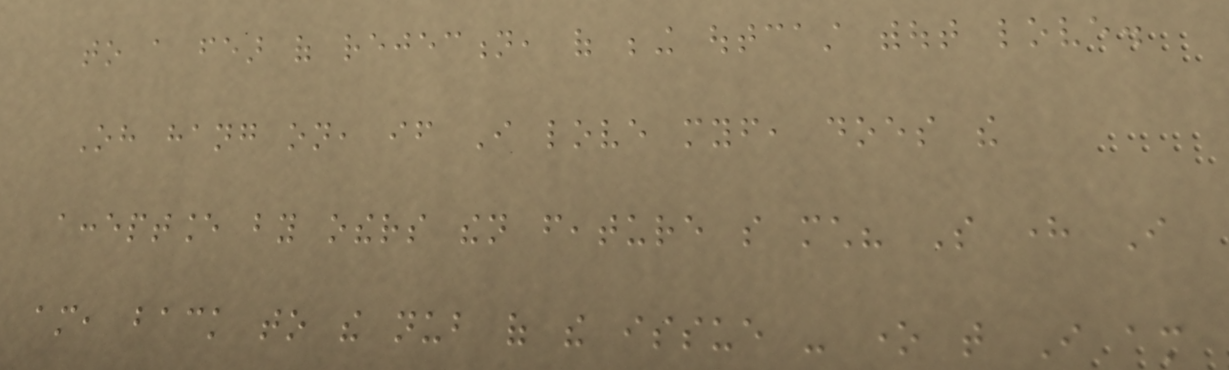to a fear of rejection, of being outcast without love.
Oh hang on, if I love myself, does the
acceptance by others then feature so much? So here I
am, back to the nub of the issue - one that I am
